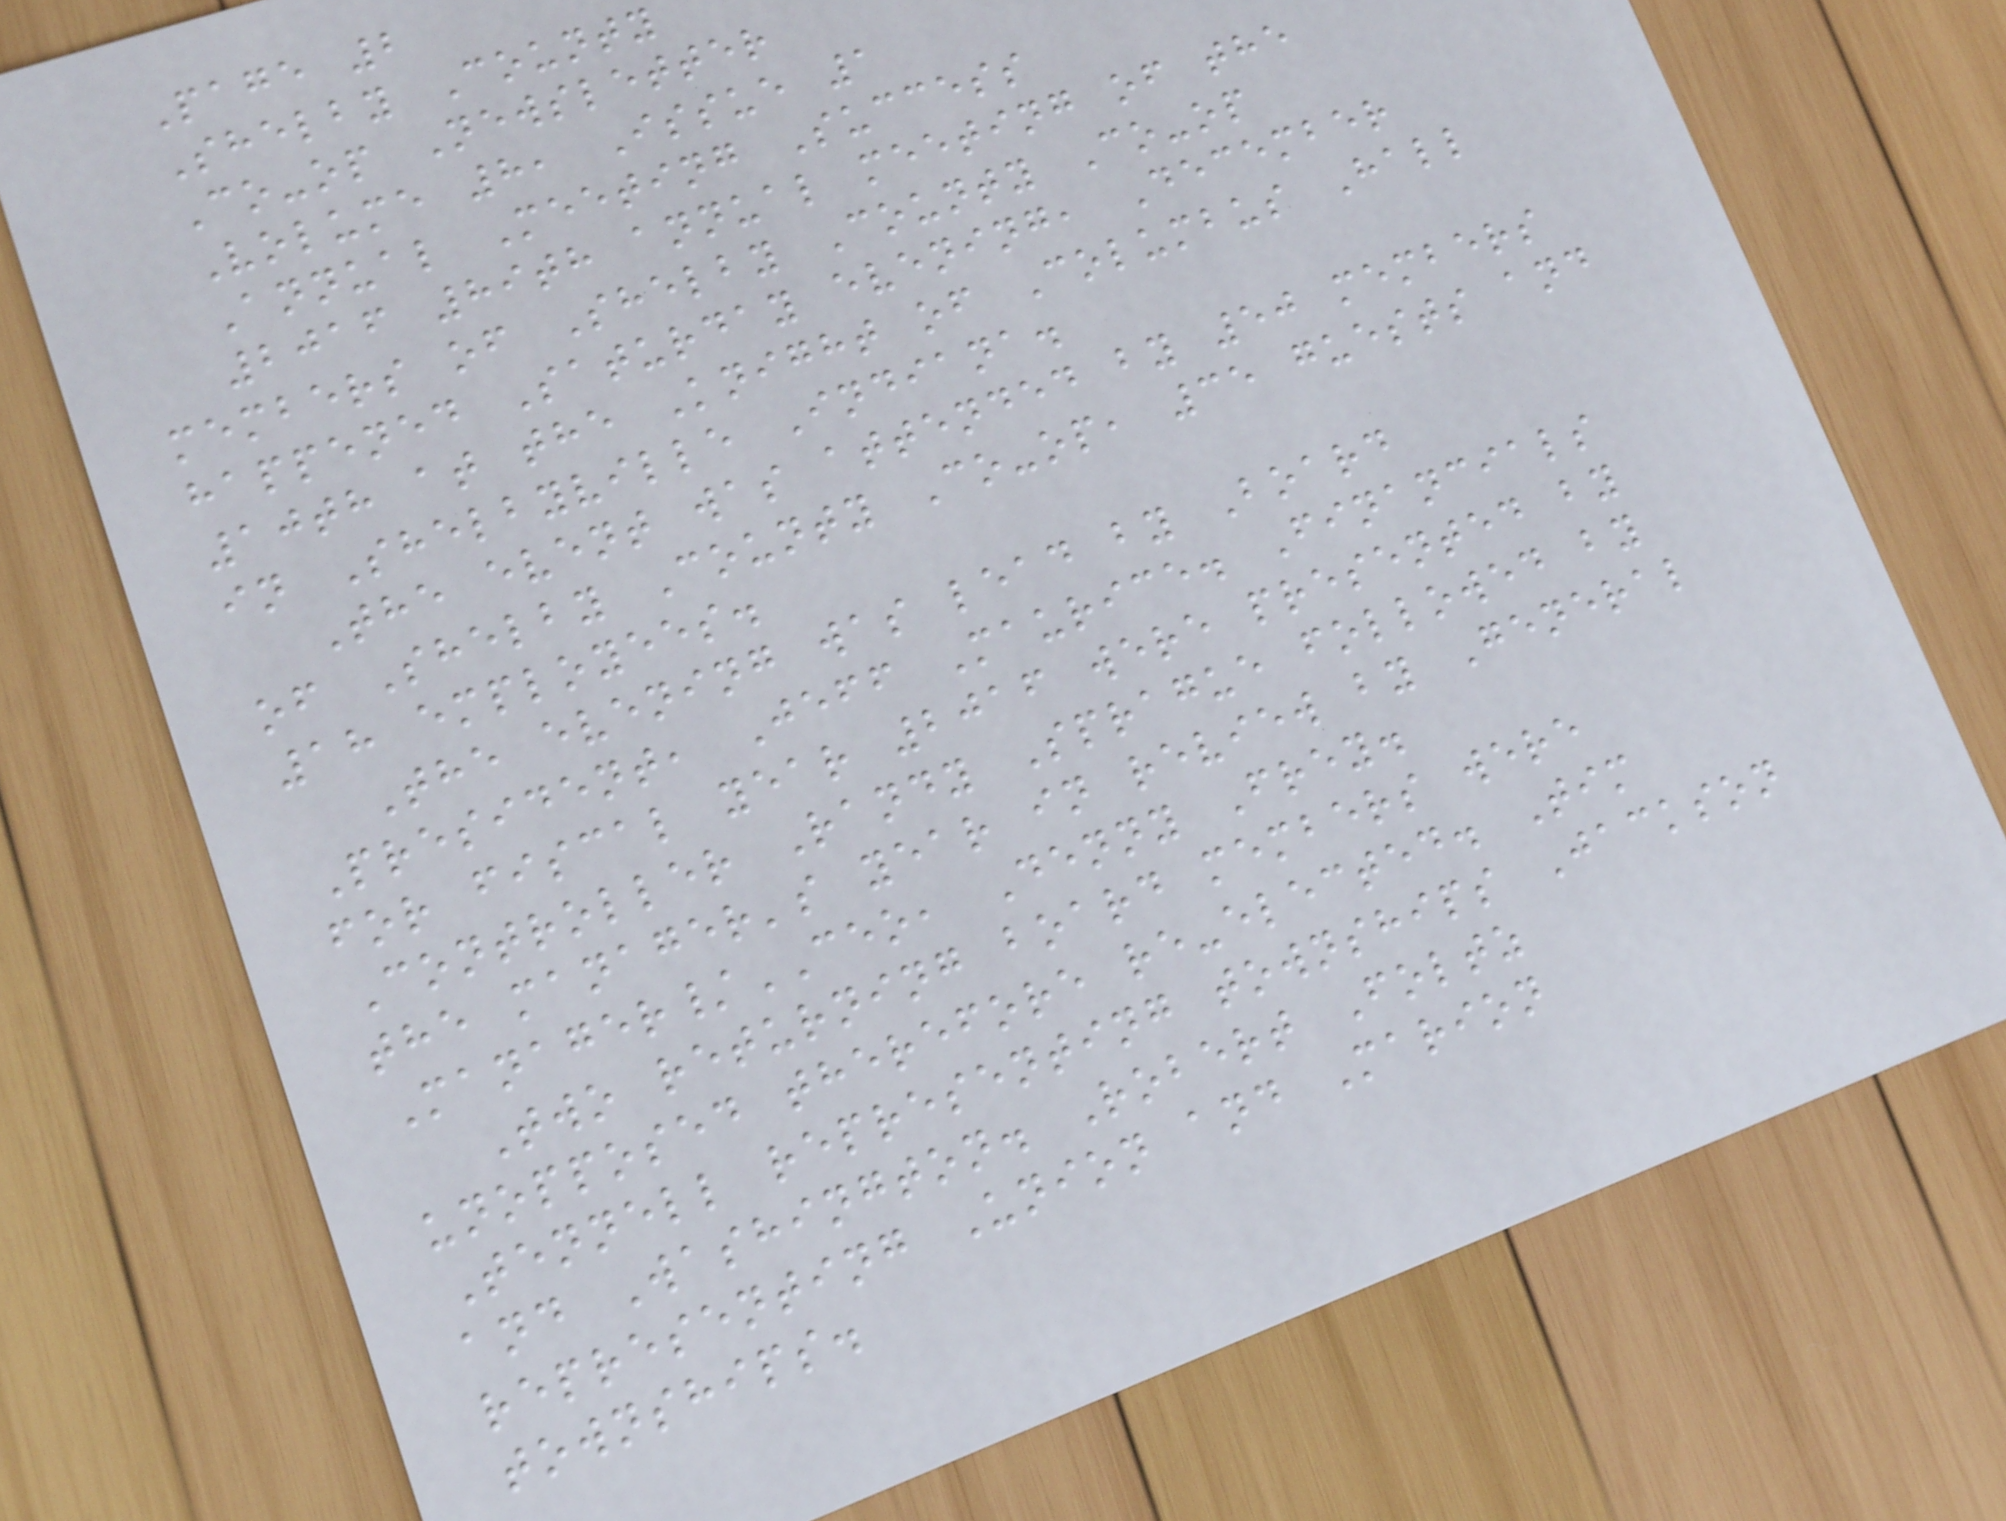Page 2
Shelby County
Co-op Newsletter
Volume 8, Issue 1
Annual Meeting Success
2016 89th annual meeting of the
members of Shelby County Co-op
happened Saturday evening, December
10th at the Knight of Columbus Hall
in Shelbyville Indiana.
The event was attended by 50 members
of Shelby County Co-op, 35 guests and
18 employees.
The evening was lead by Board
President, Jeff Maurice. Financials
for fiscal year 2016 were presented by
Controller Randy Sprague followed by
the manager's year in review by General
Manager/CEO, Denny Frey.
Two returning board members were
unopposed therefore re-elected. Tim
Tennell representing townships Jackson
and Washington. Robert Foltz
representing Union and Marion
townships.
